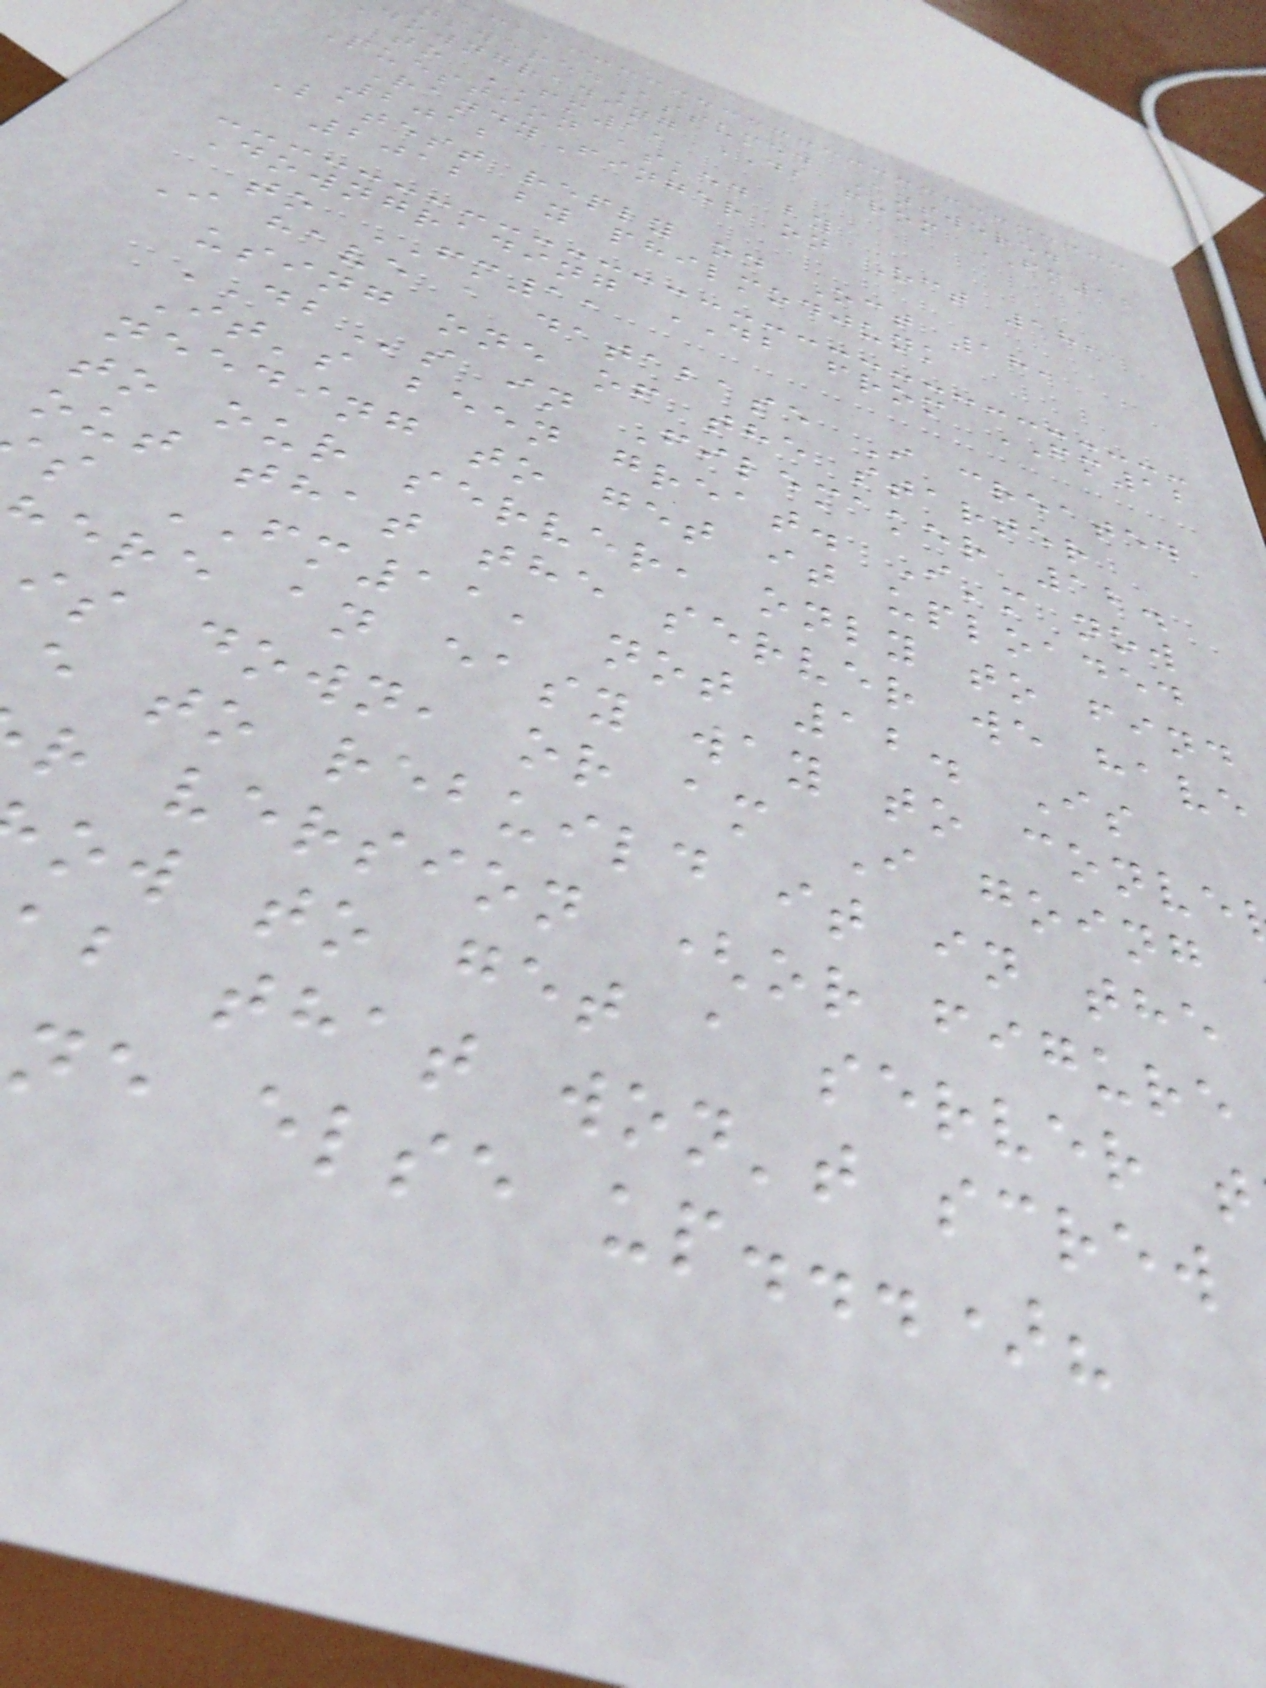nsweredAssumed Answered
downgrading DB from FM12
to FM11
Question asked by
RandyFinger on Oct 18,
2012
Latest reply on Oct 18,
2012 by philmodjunk
Downgrading DB from FM12
to FM11
I have a database I created
using one of the starter
DBs in Filemaker 12.
It's been great. I'm now
needing to get it uploaded
to our server, only to find
out that the server we have
s FM11, not 12. Is
ere an easy way to conve
is down, or am I going
e to rebuild it in the
r version (or figure
ow to get a server t
b that won't screw
ne else up...)?
